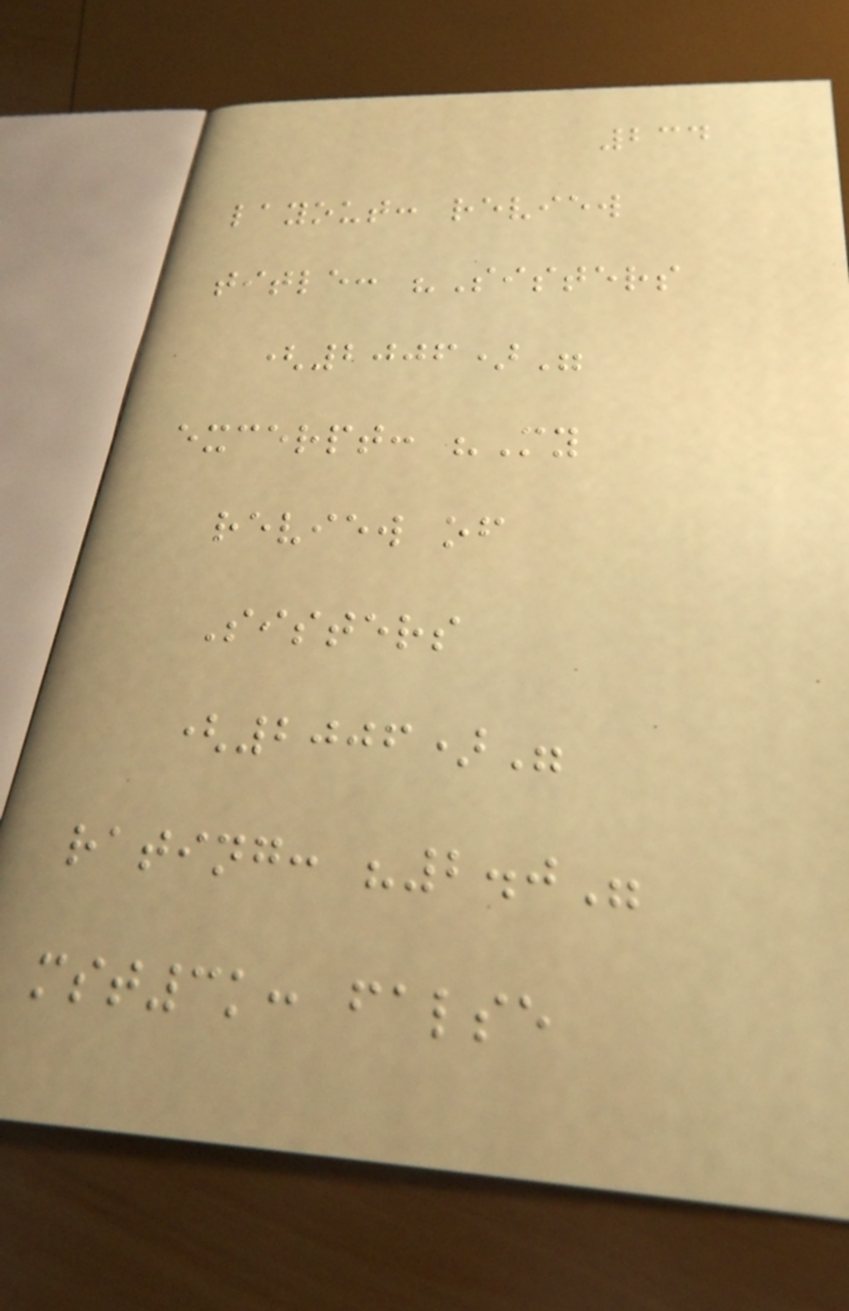234
layout: review
title: "Sisters
(2006)"
excerpt: "My
review of
Sisters
(2006)"
rating: "2.0"
mst3k: false
